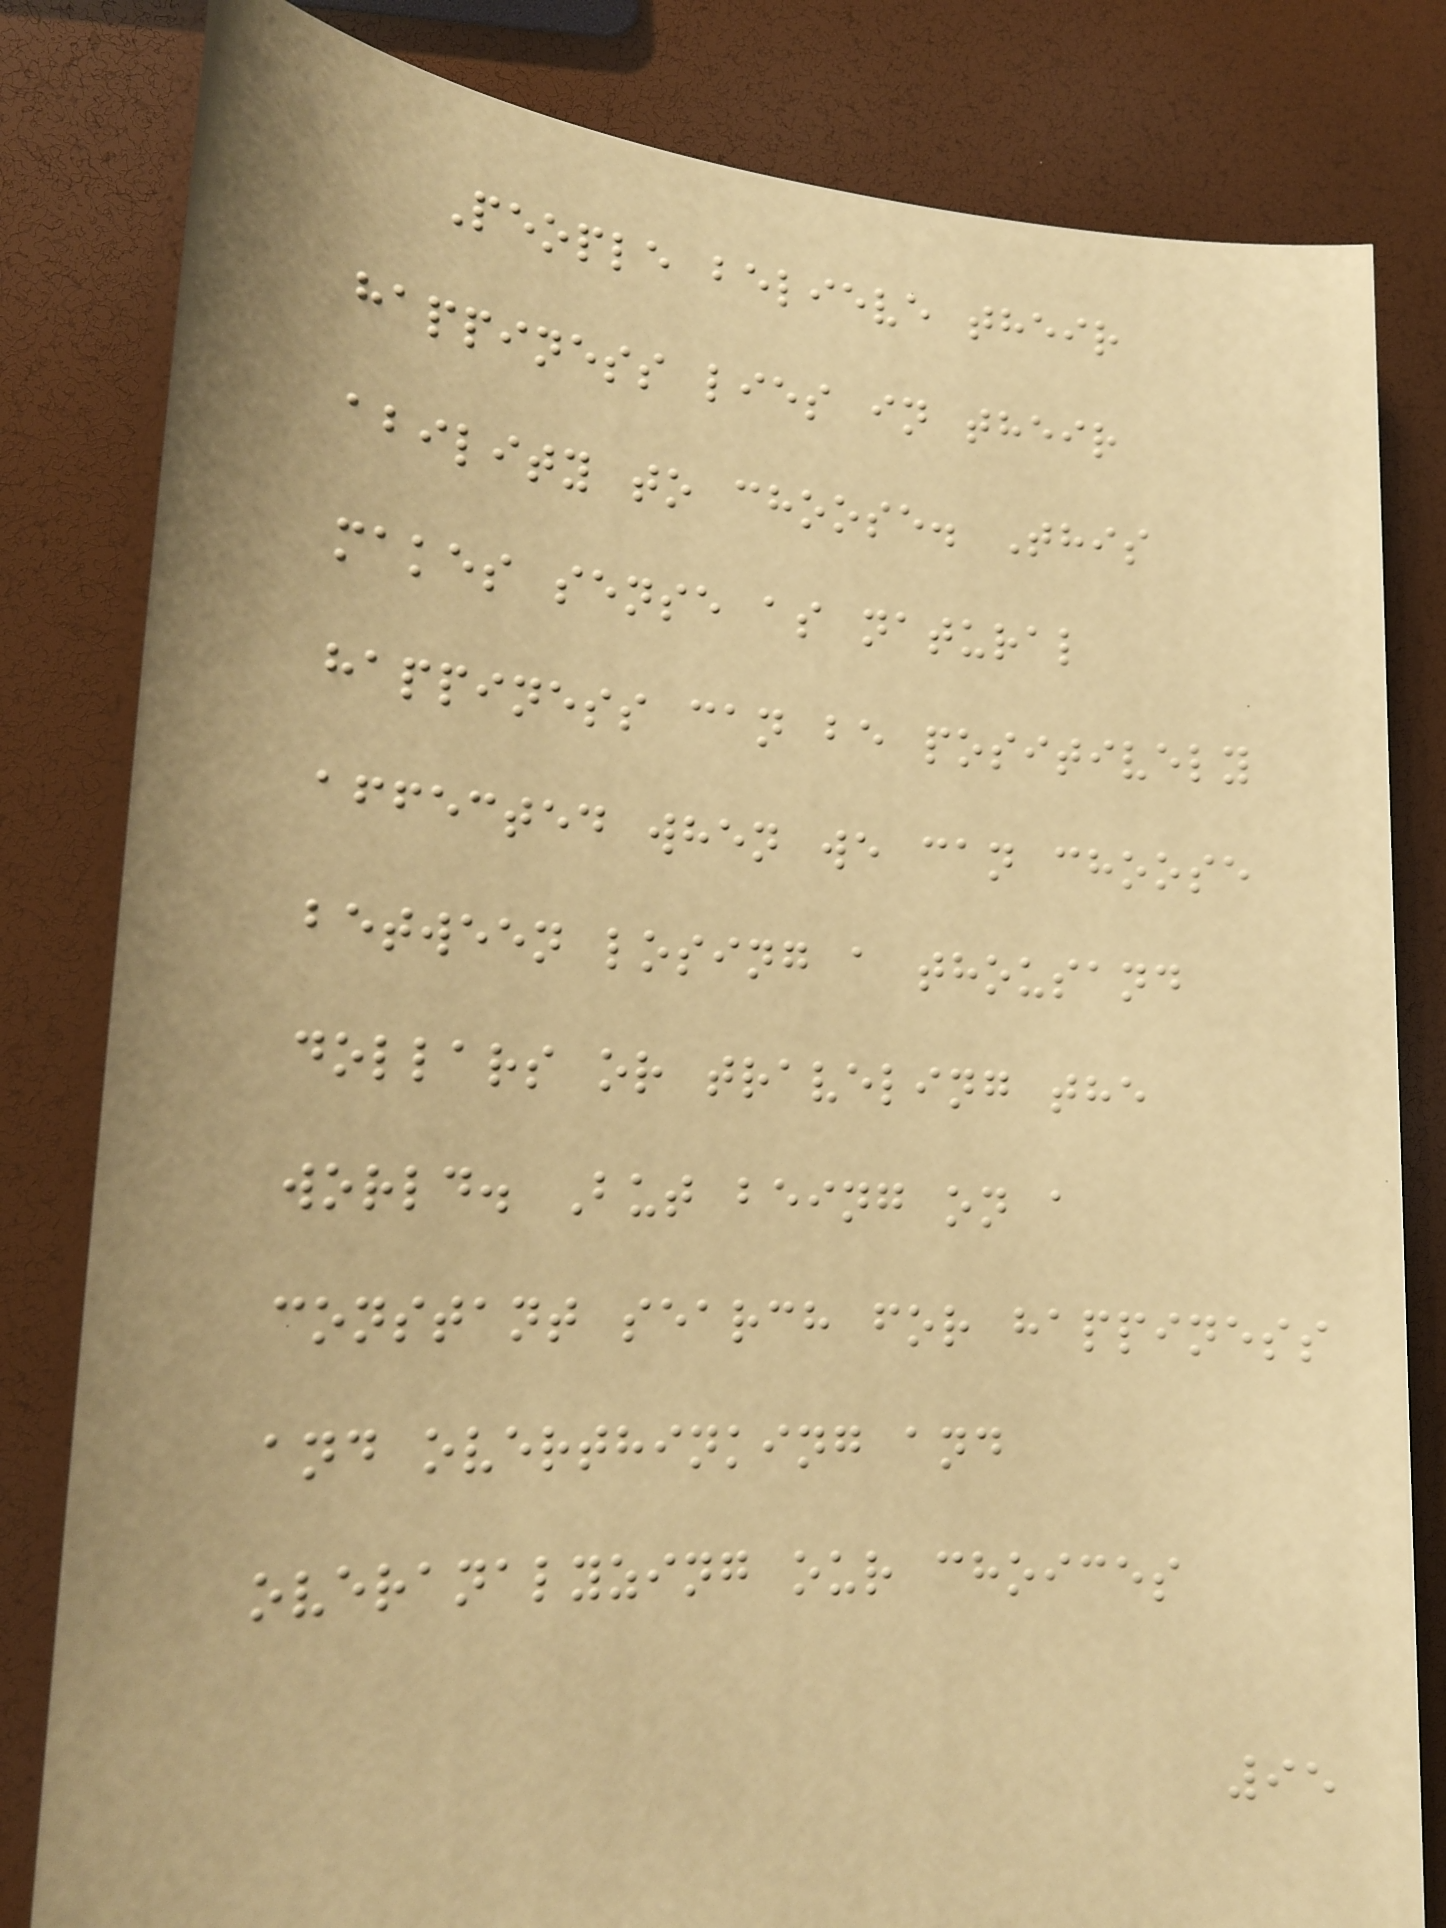People believe their
happiness lies in their
ability to choose. This
makes sense as natural
happiness can be positively
affected when we can choose
between losing a thousand
dollars or traveling the
world. But being on a
constant search for happiness
and overthinking and
overanalyzing our choices
95
